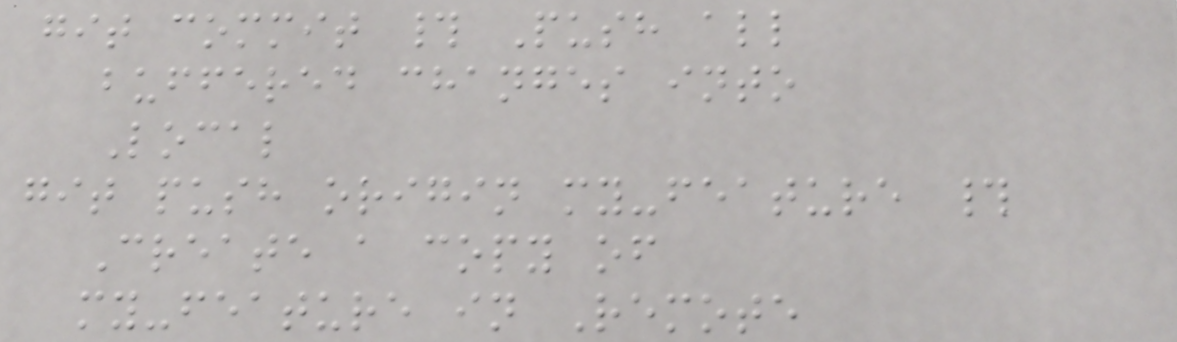git commit # Push all
buffered changes into
Local
git push origin my-feature #
Create a copy of
my-feature in Remote
